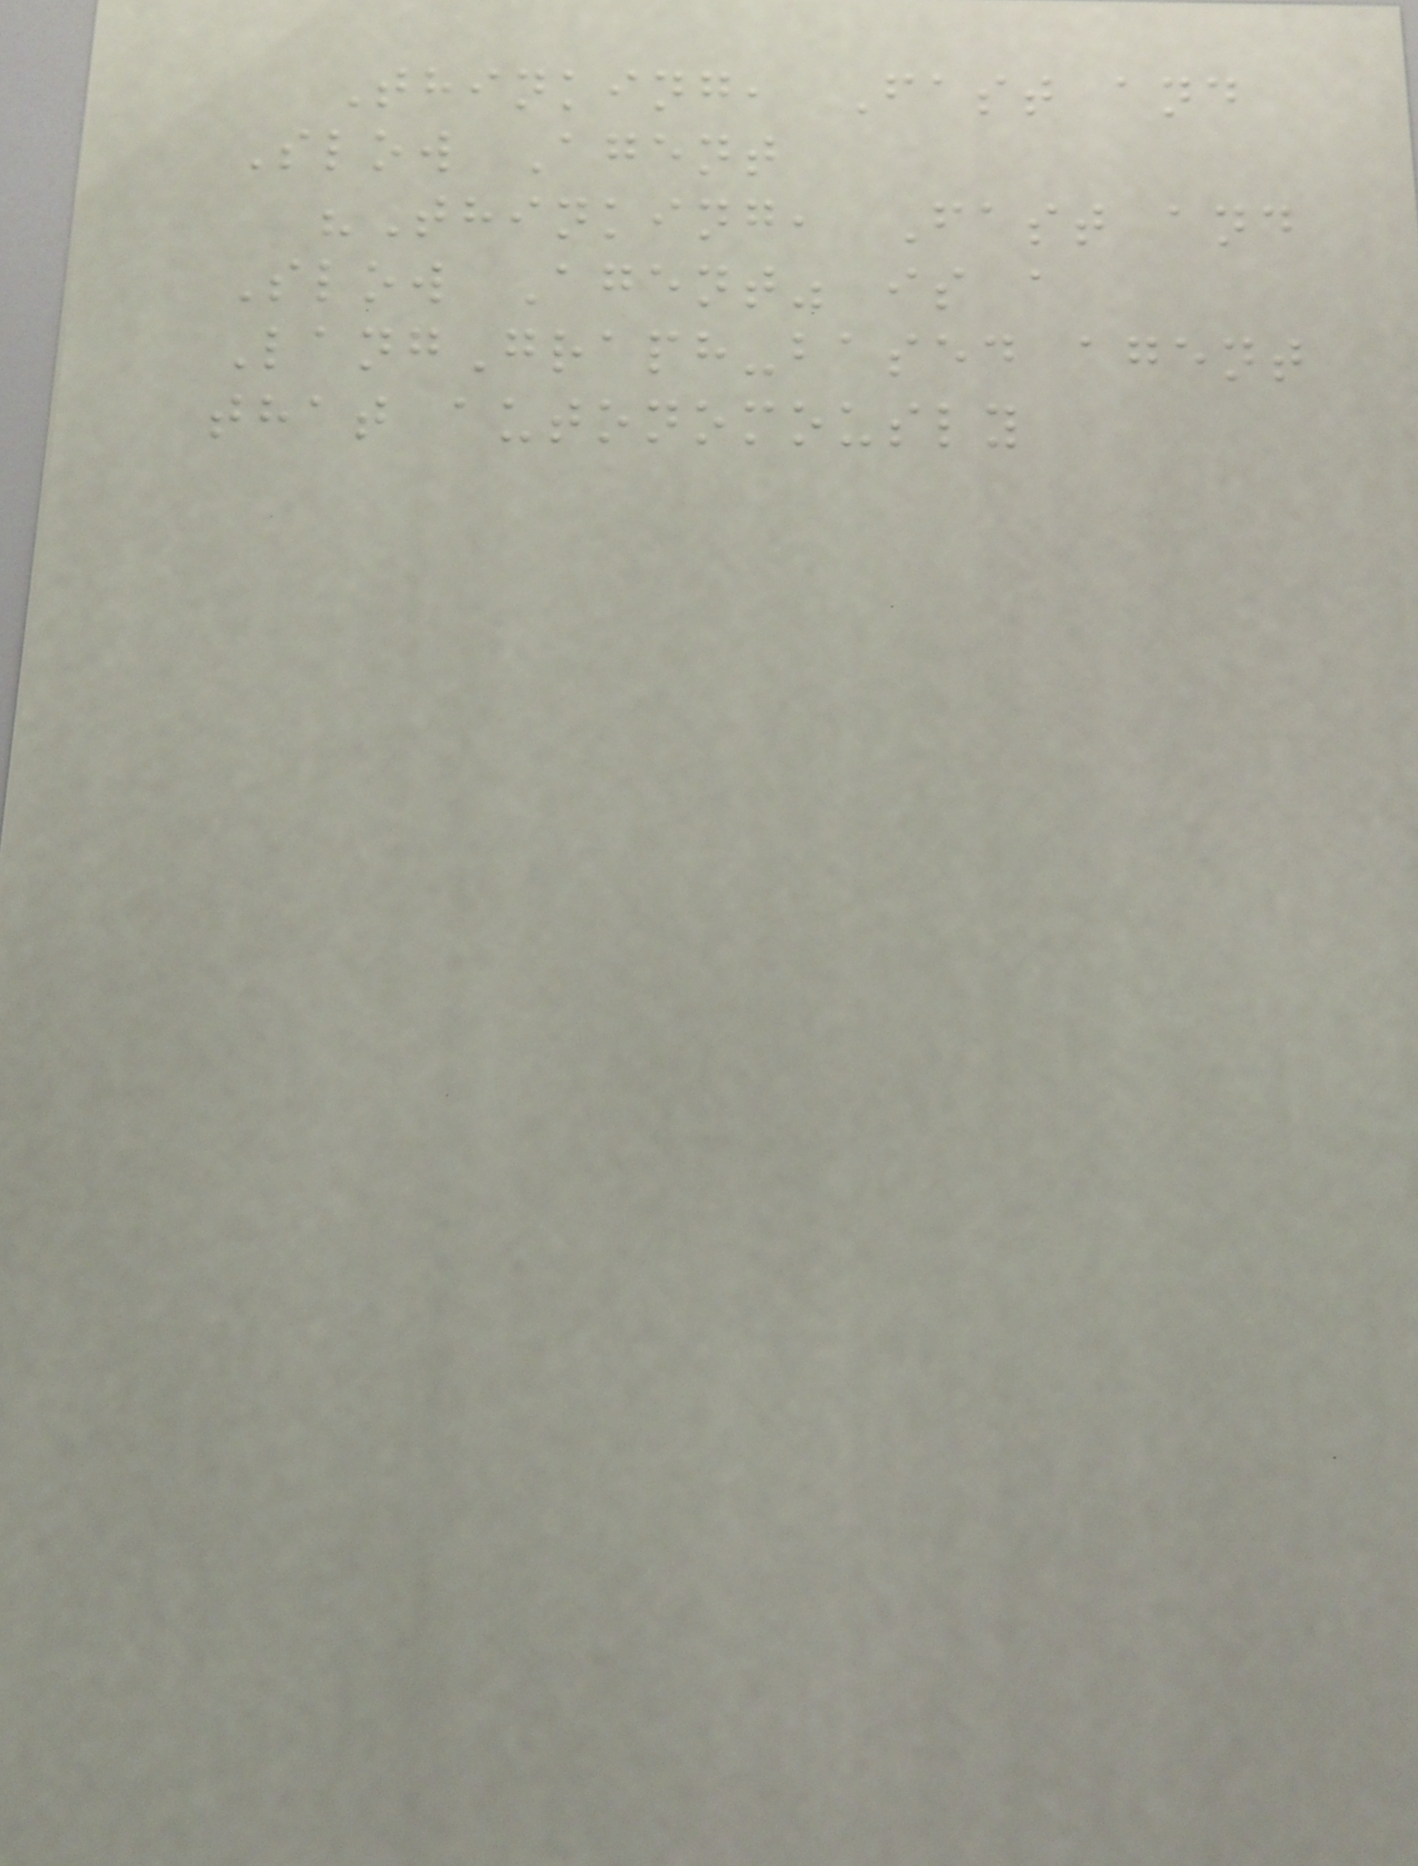Thinking, Fast and
Slow Agent
"Thinking, Fast and
Slow Agent" is a
LangGraph-based agent
that autonomously
